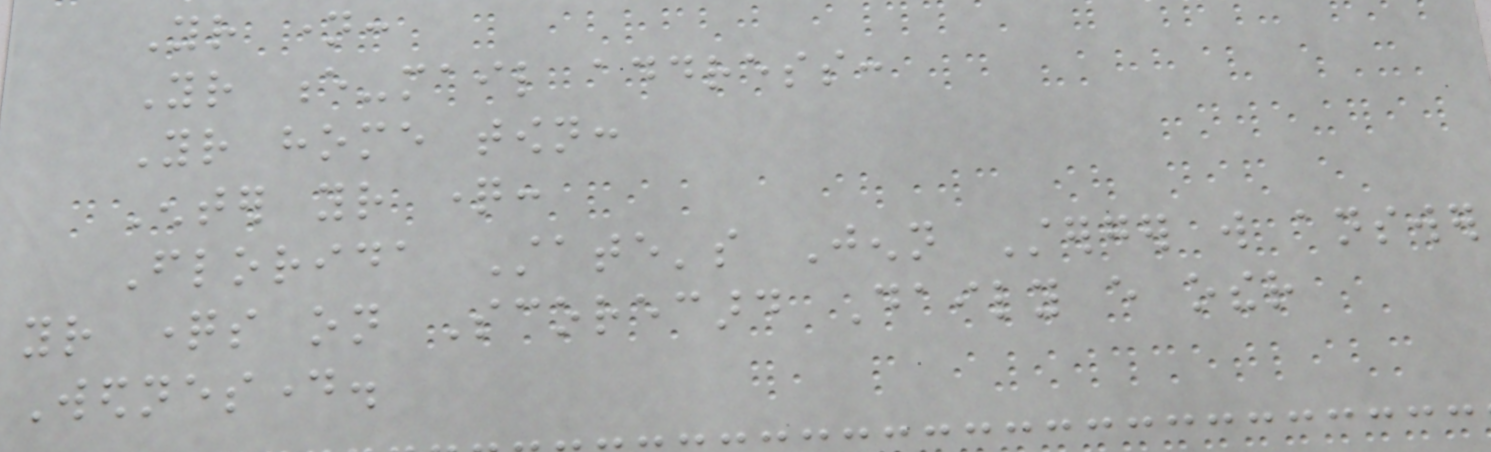Your name:
Your e-mail address:
Your home town:
Enter your question:
Florida State's Jenn Sterger will answer
your questions on Scorecard Daily every other
Wednesday.
